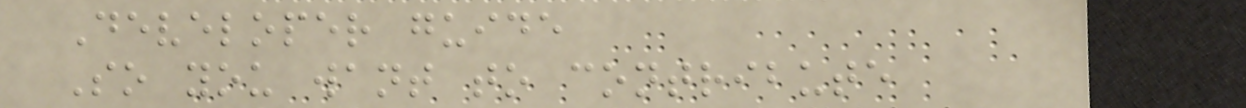Developer guide
So you want to contribute
